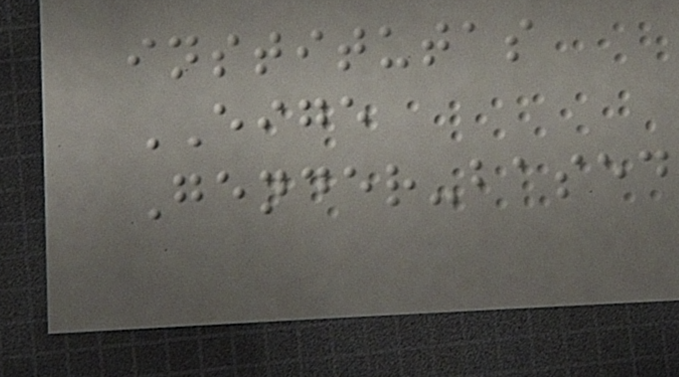institutas
EIGE
Gender-based
